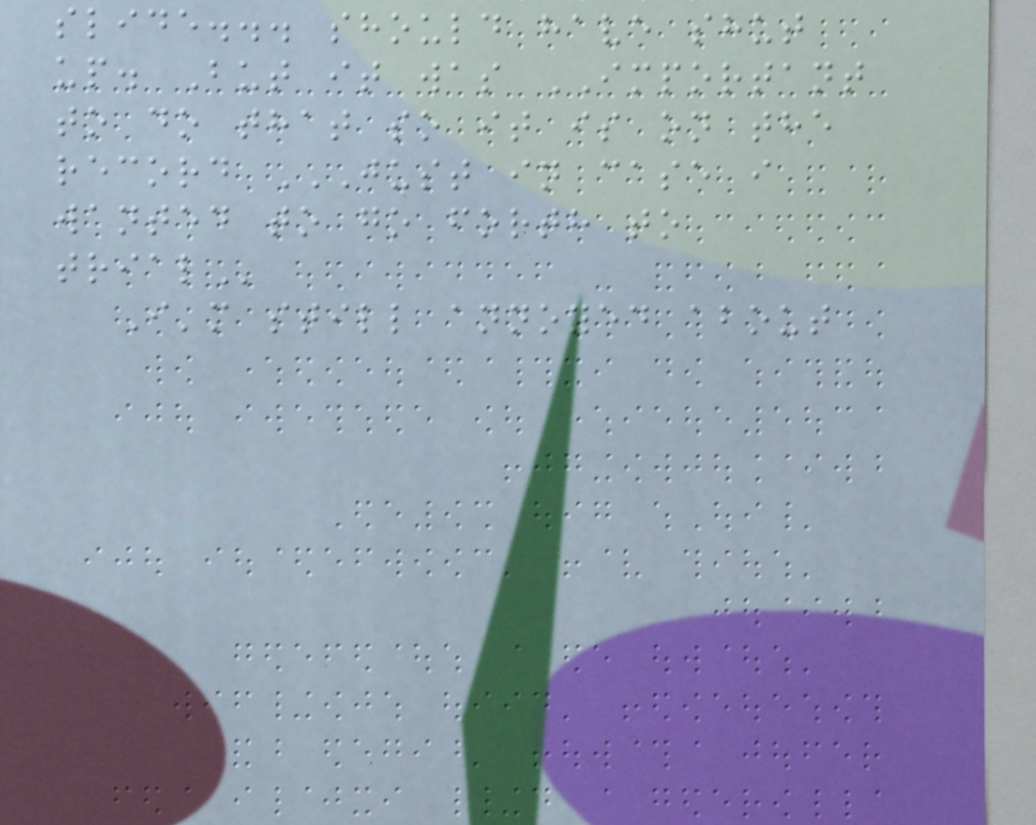slide... should have shut
up. But it was IMPORTANT
to do that so it is on the
record JUST IN CASE I
WANTED TO GO FORTH TO
TRIAL
I'm still annoyed about
